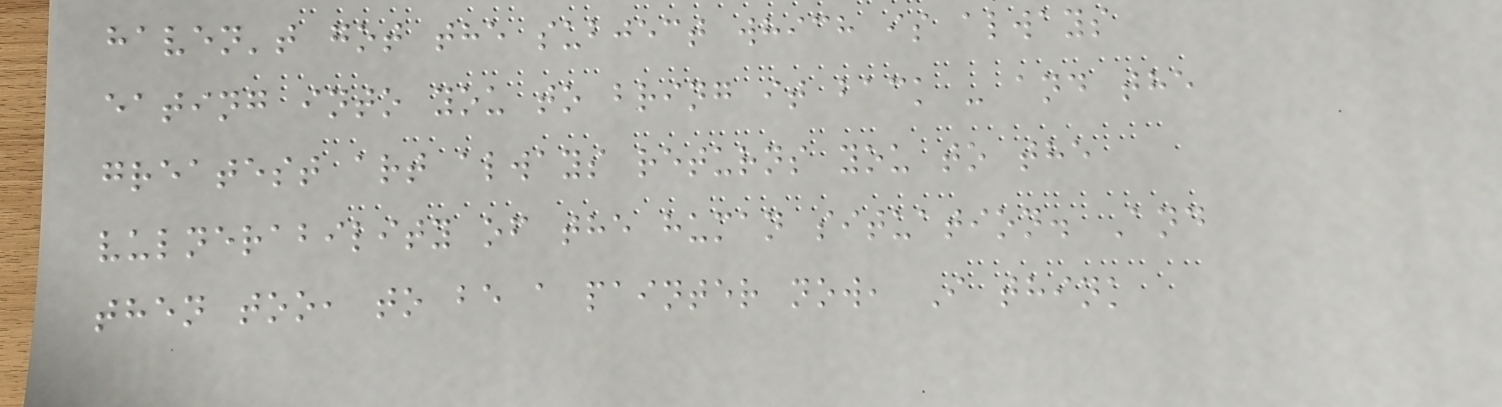haven't got the subject which is always
eating into you to bring it back - and the
greatest art always returns you to the
vulnerability of the human situation. And
then too, to be a painter now, I think
